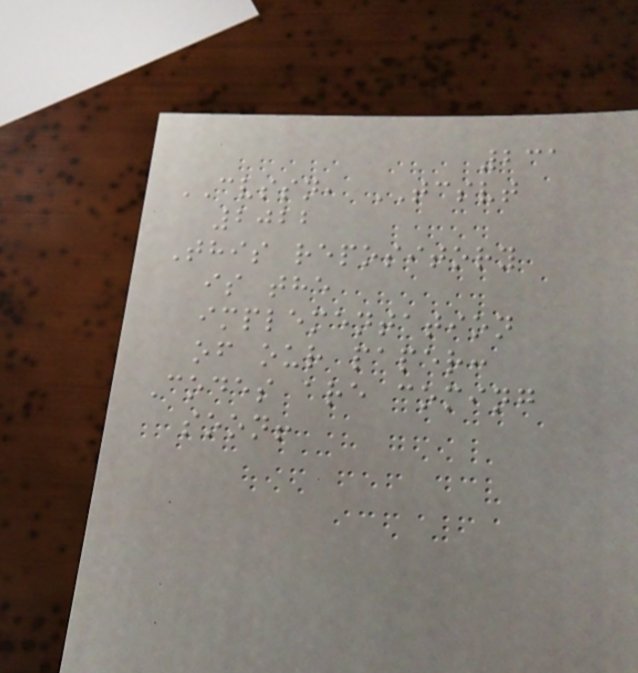231
CVSSN, TCSVT
2022
This repository
is the
implementation
of our paper:
Codes are coming
soon!
